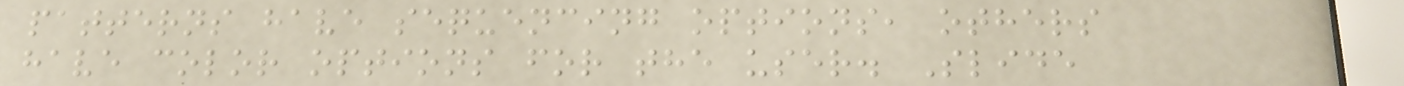patterns have sequencing options, others
have color options for the user. Slide
